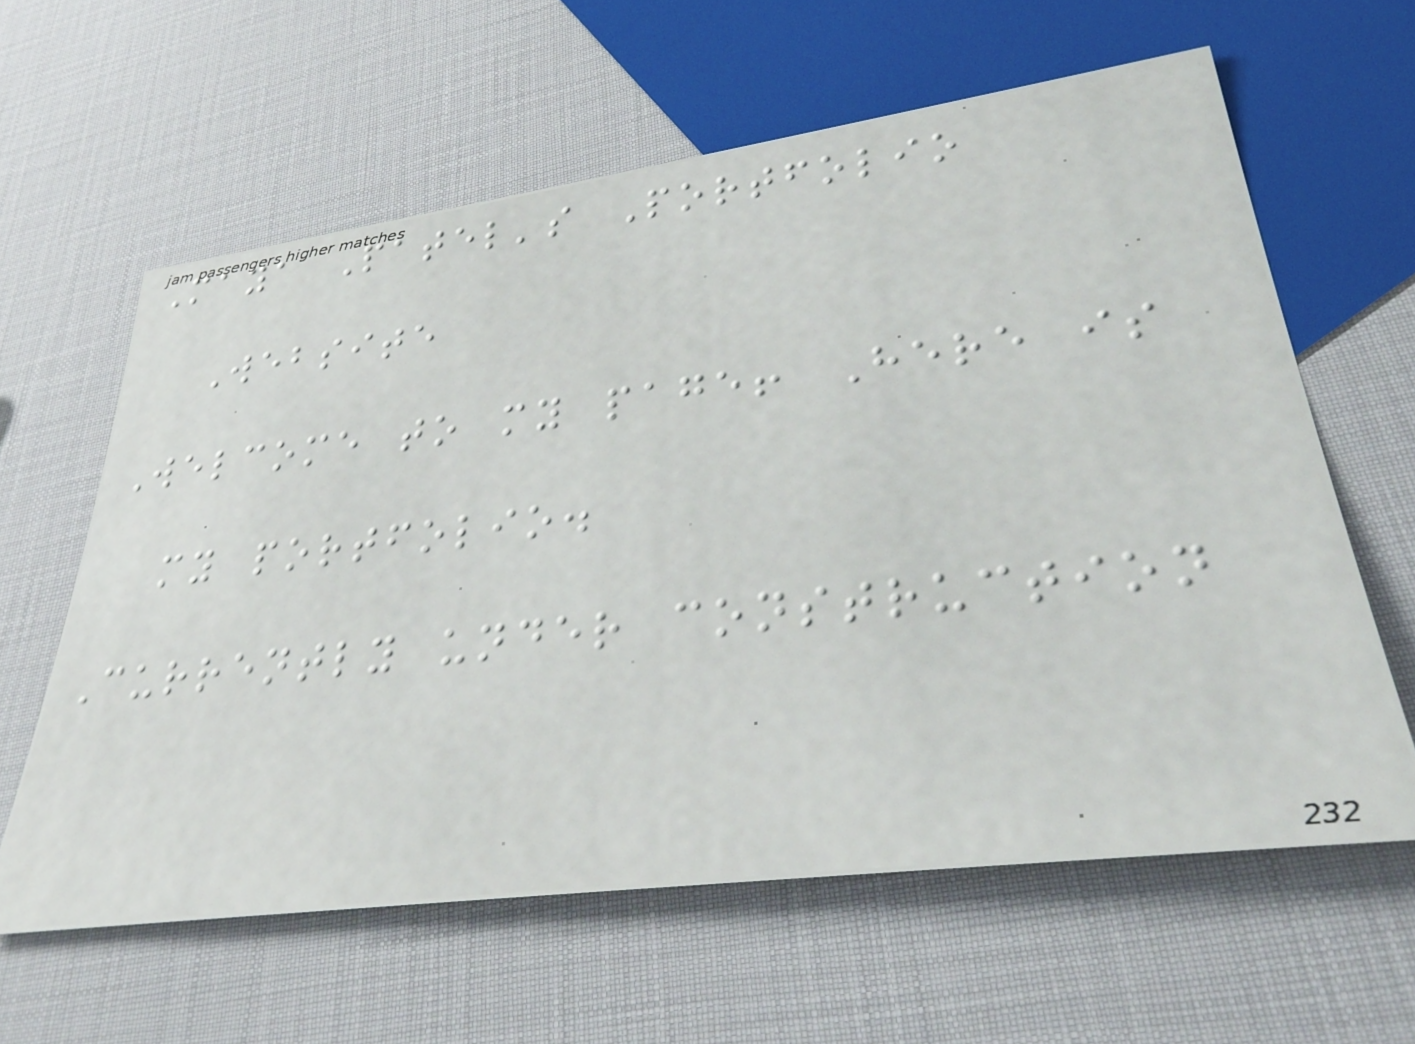Maya Patel's Portfolio
Website
Welcome to my page! Here is
my portfolio.
Currently under construction
